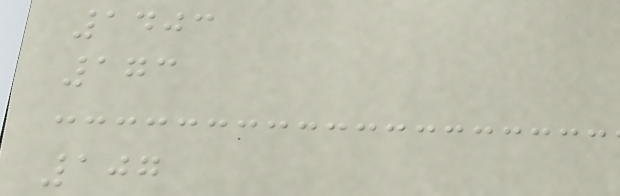1403
173
107
